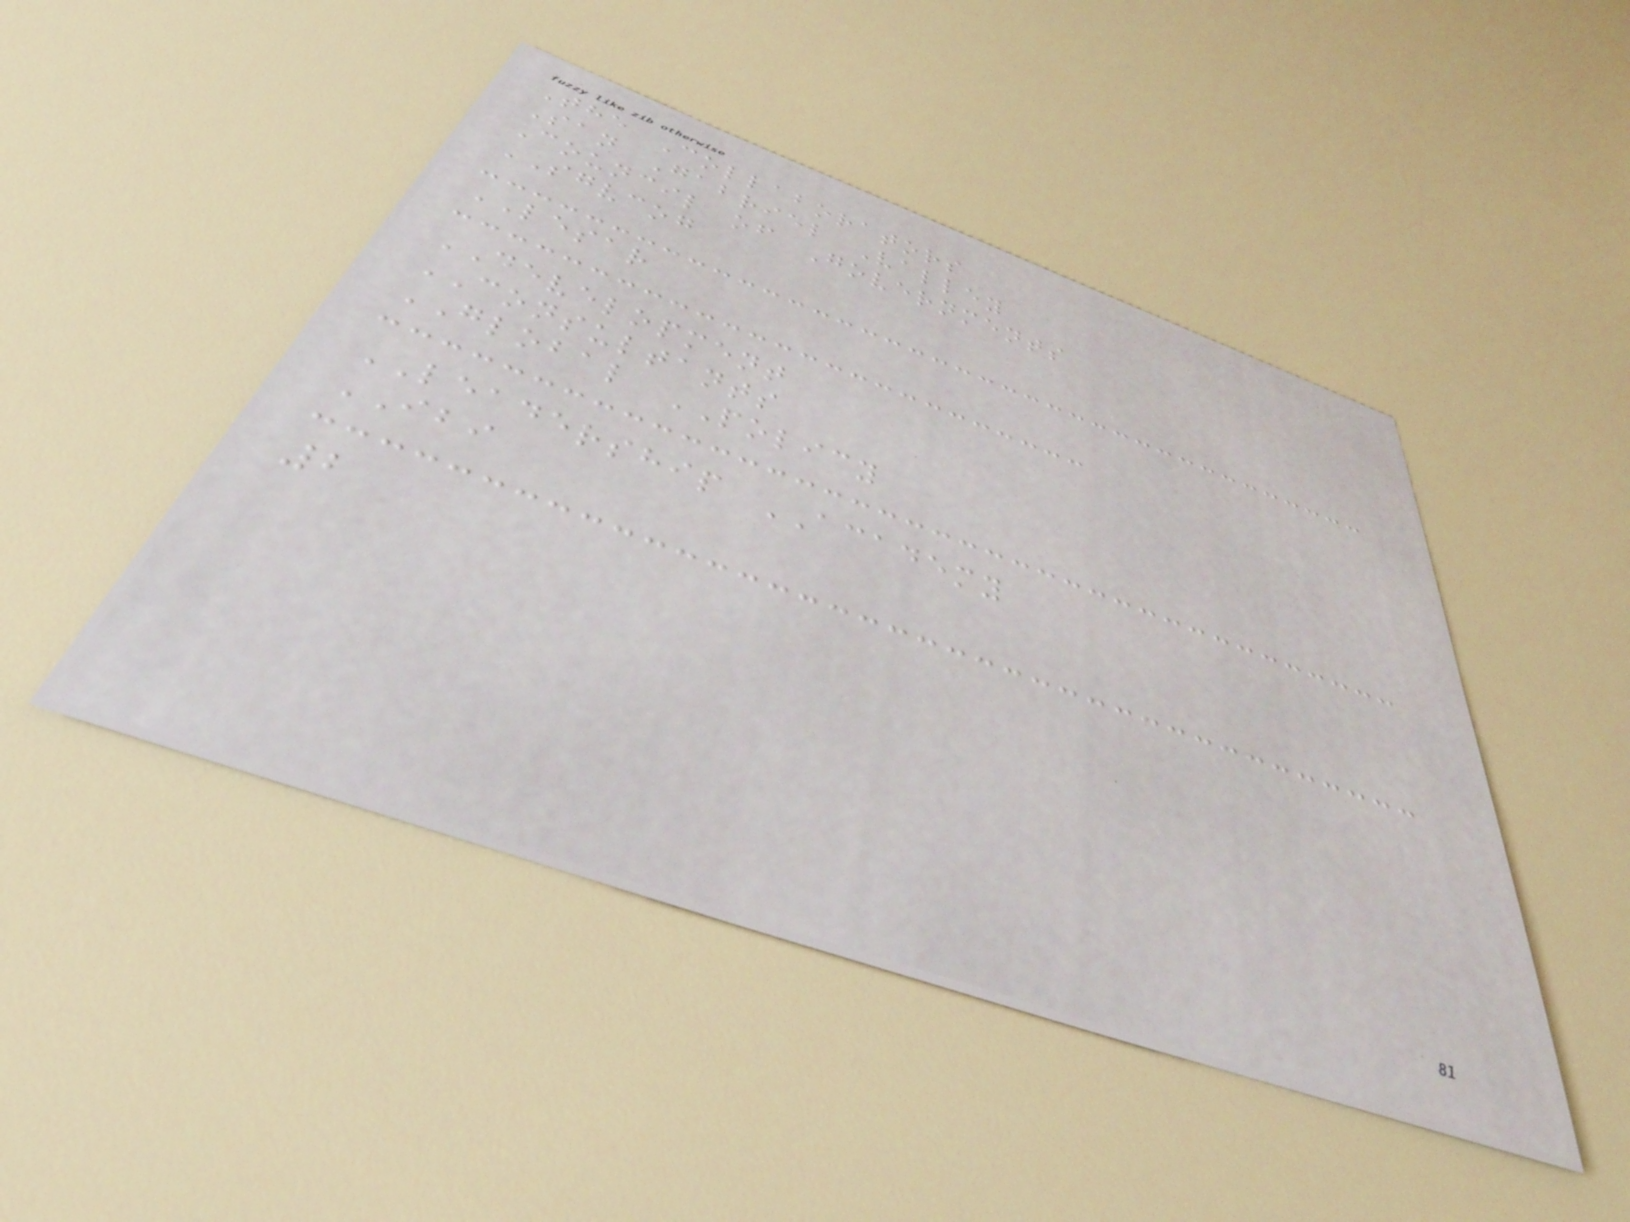The Collaborators
San Gabriel Valley
Council of Governments
SGVCOG
LESAR
DEVELOPMENT
CONSULTANTS
GLOBAL POLICY
LEADERSHIP ACADEMY
IBI
2
